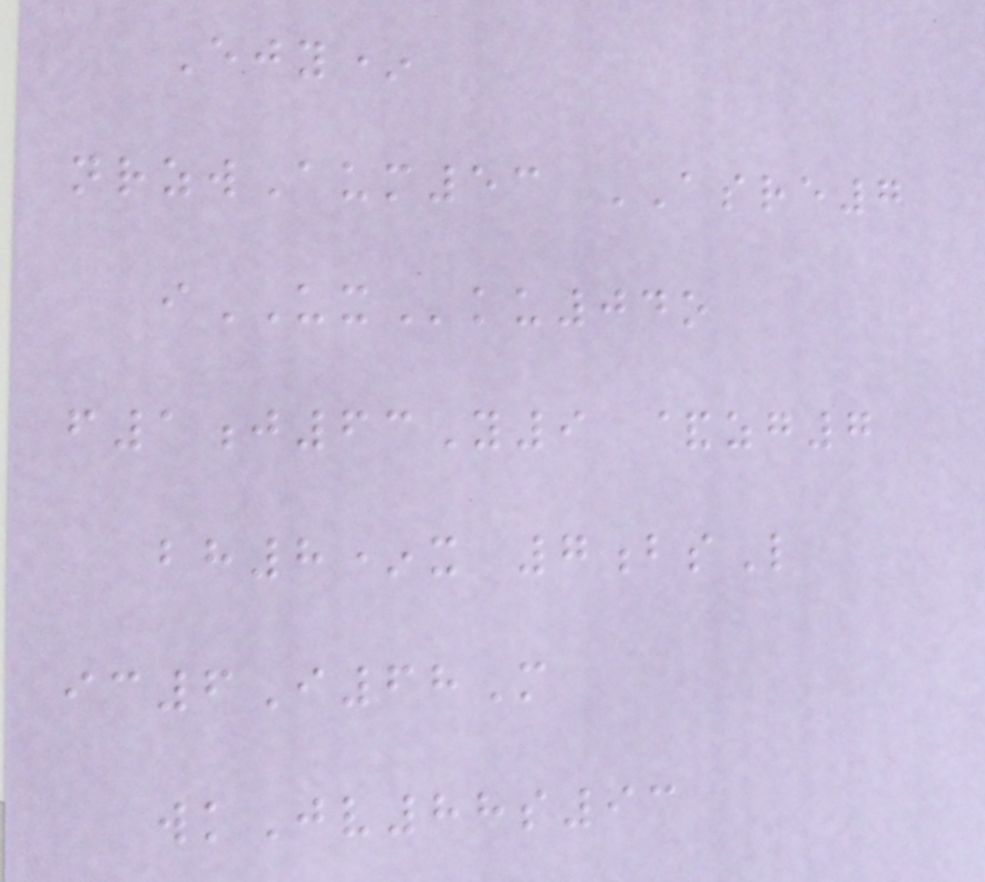Ejy*
nrzwAum53 ASRE7
iUXku04o
f1j63Y9 &zg7
bh8*x 7bsL
ic6I68M
wkJv88s93
